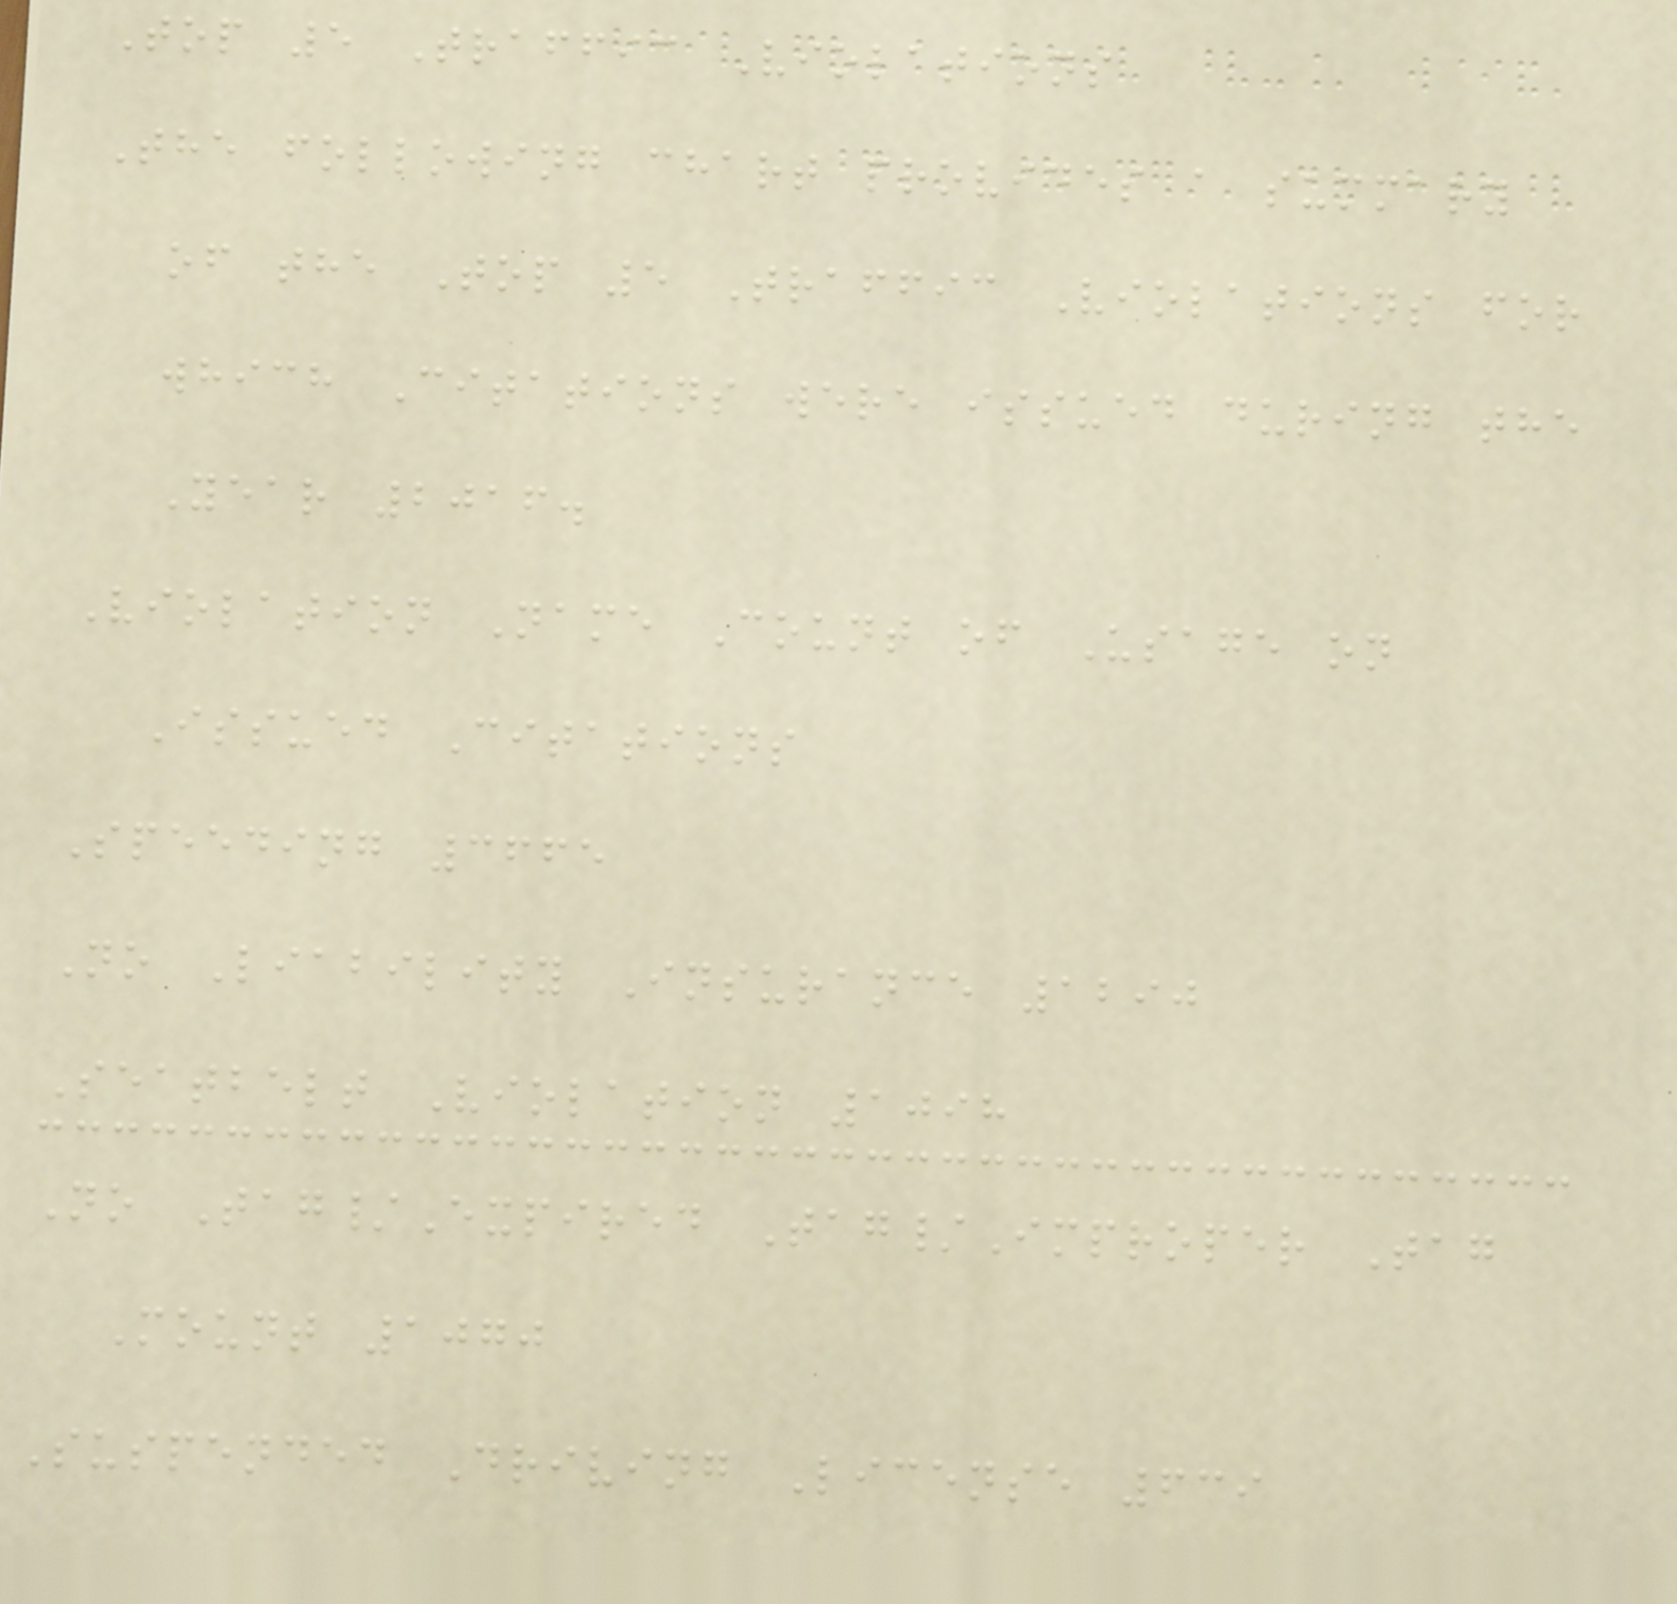Top 5 Traffic Violations
The following chart provides a summary
of the Top 5 Traffic Violations for
which Citations were issued during the
Year 2016.
Violation Name Count of Usage on
Issued Citations
Speeding 3665
No Liability Insurance 1290
Seatbelt Violation 1098
No Tag/Expired Tag/Improper Tag
Mount 1070
Suspended Driving License 639
